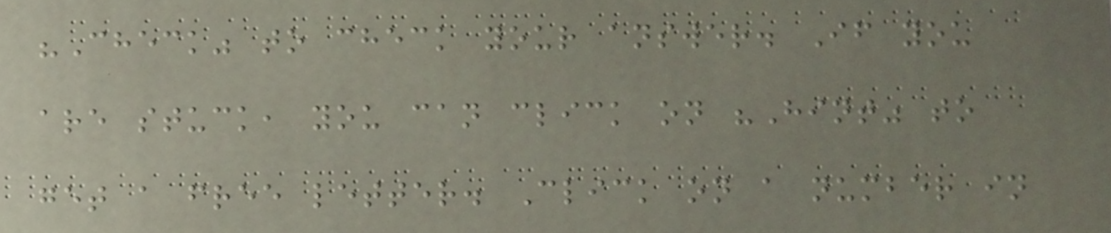"Check" to check your answer. If you
are stuck, you can click on "Hint" to
get a free letter. Click on a number in
